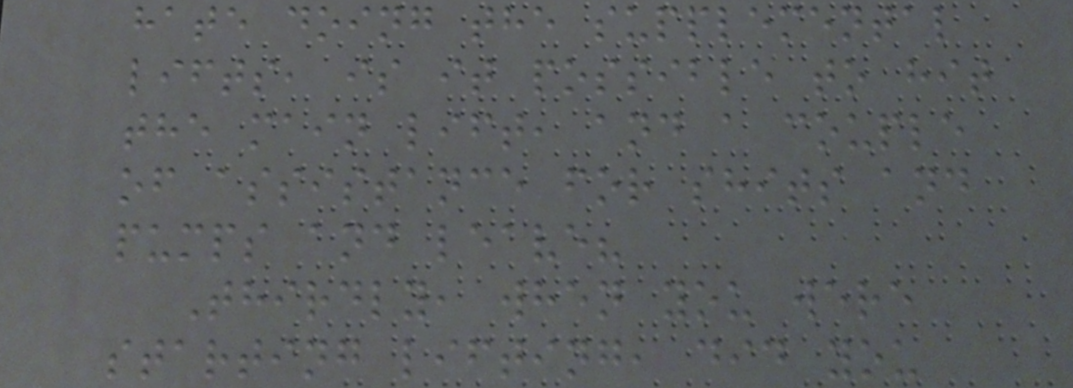hate doing the supplemental
lifts, is it possible to hit
the main lift, and a couple
of assistance for shits and
pumps and leave?
Thirdly, when you were
starting lifting, did you
